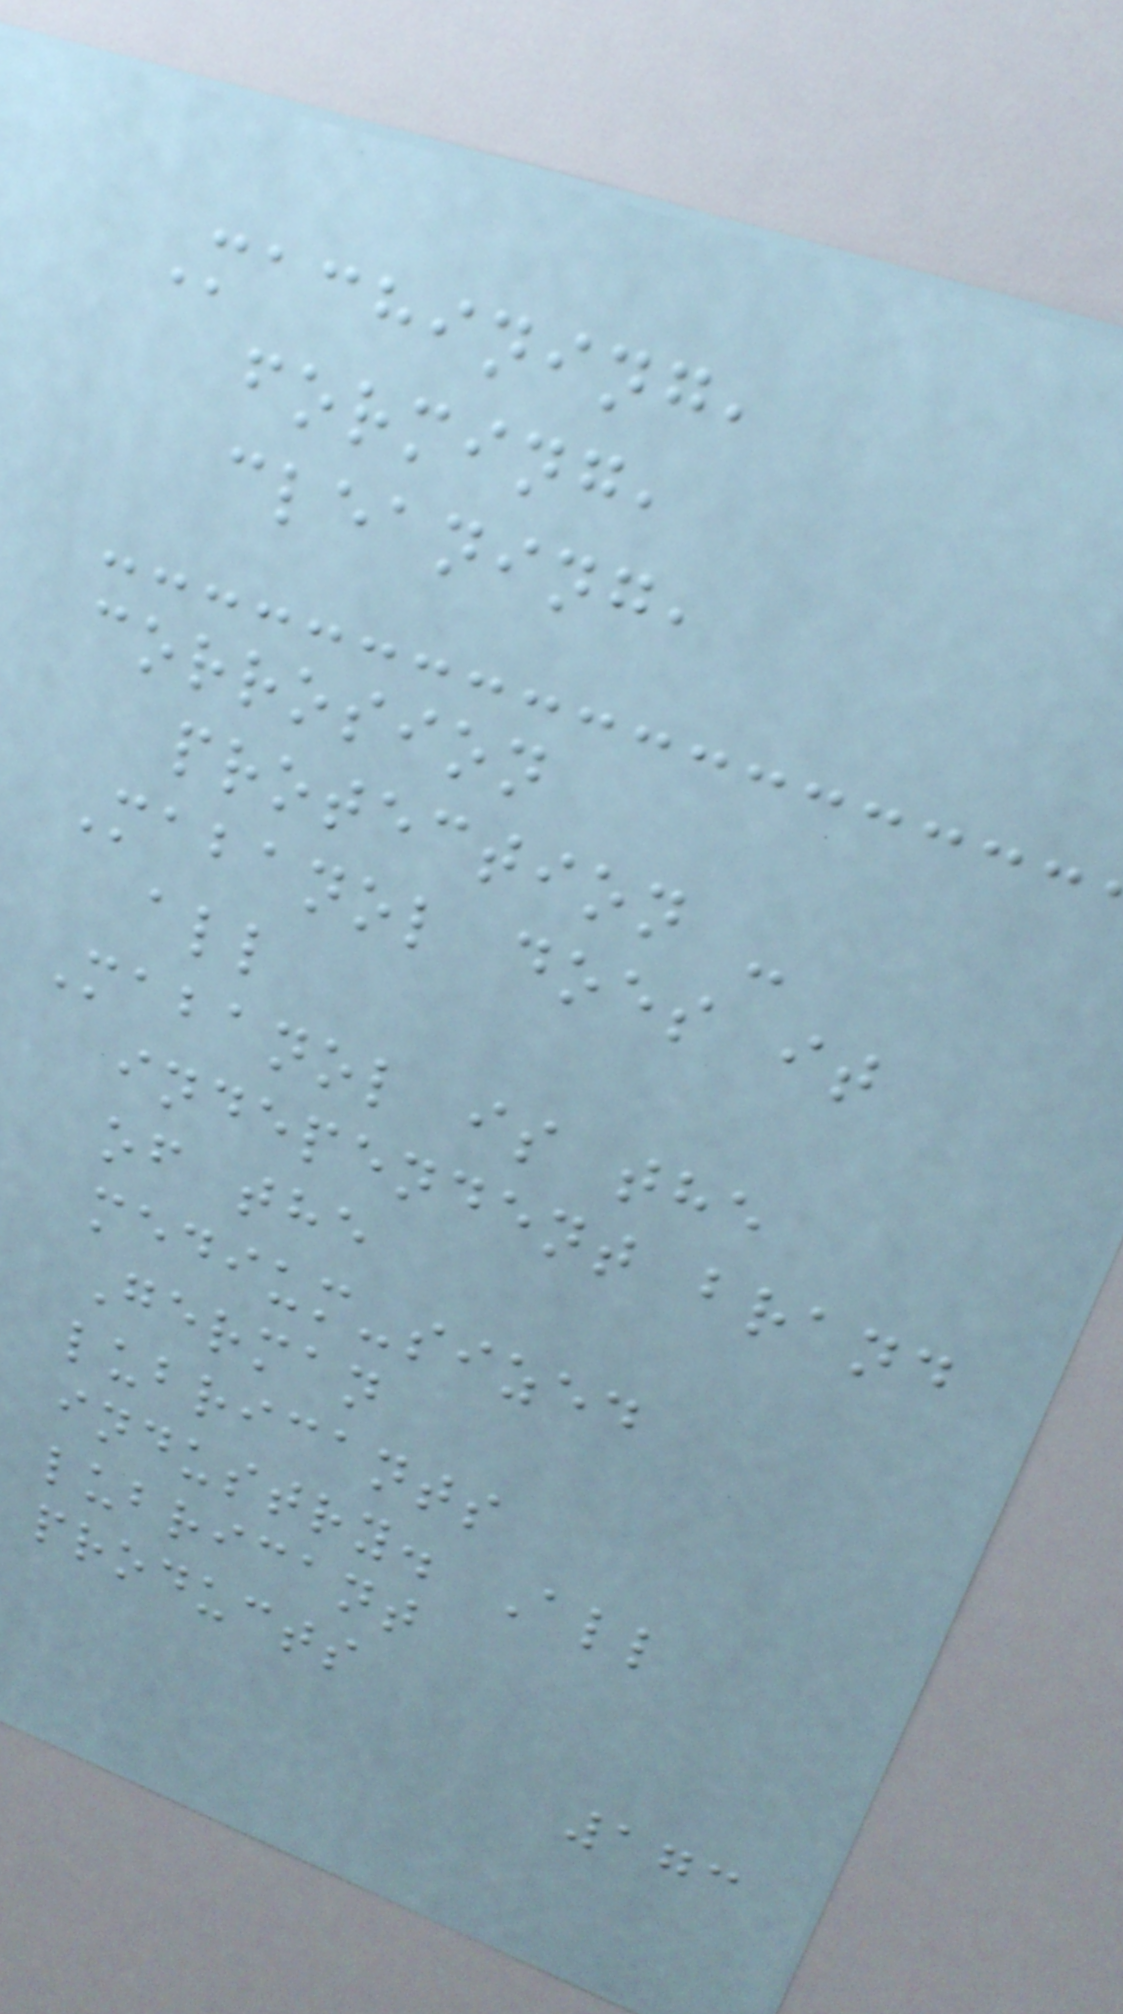Machining,
forming,
cleaning,
corrosion
protection -
Mabanol does it
all
Mabanol is the
independent brand
of the
medium-sized
German
lubricants
industry. All
lubricant
products
173
